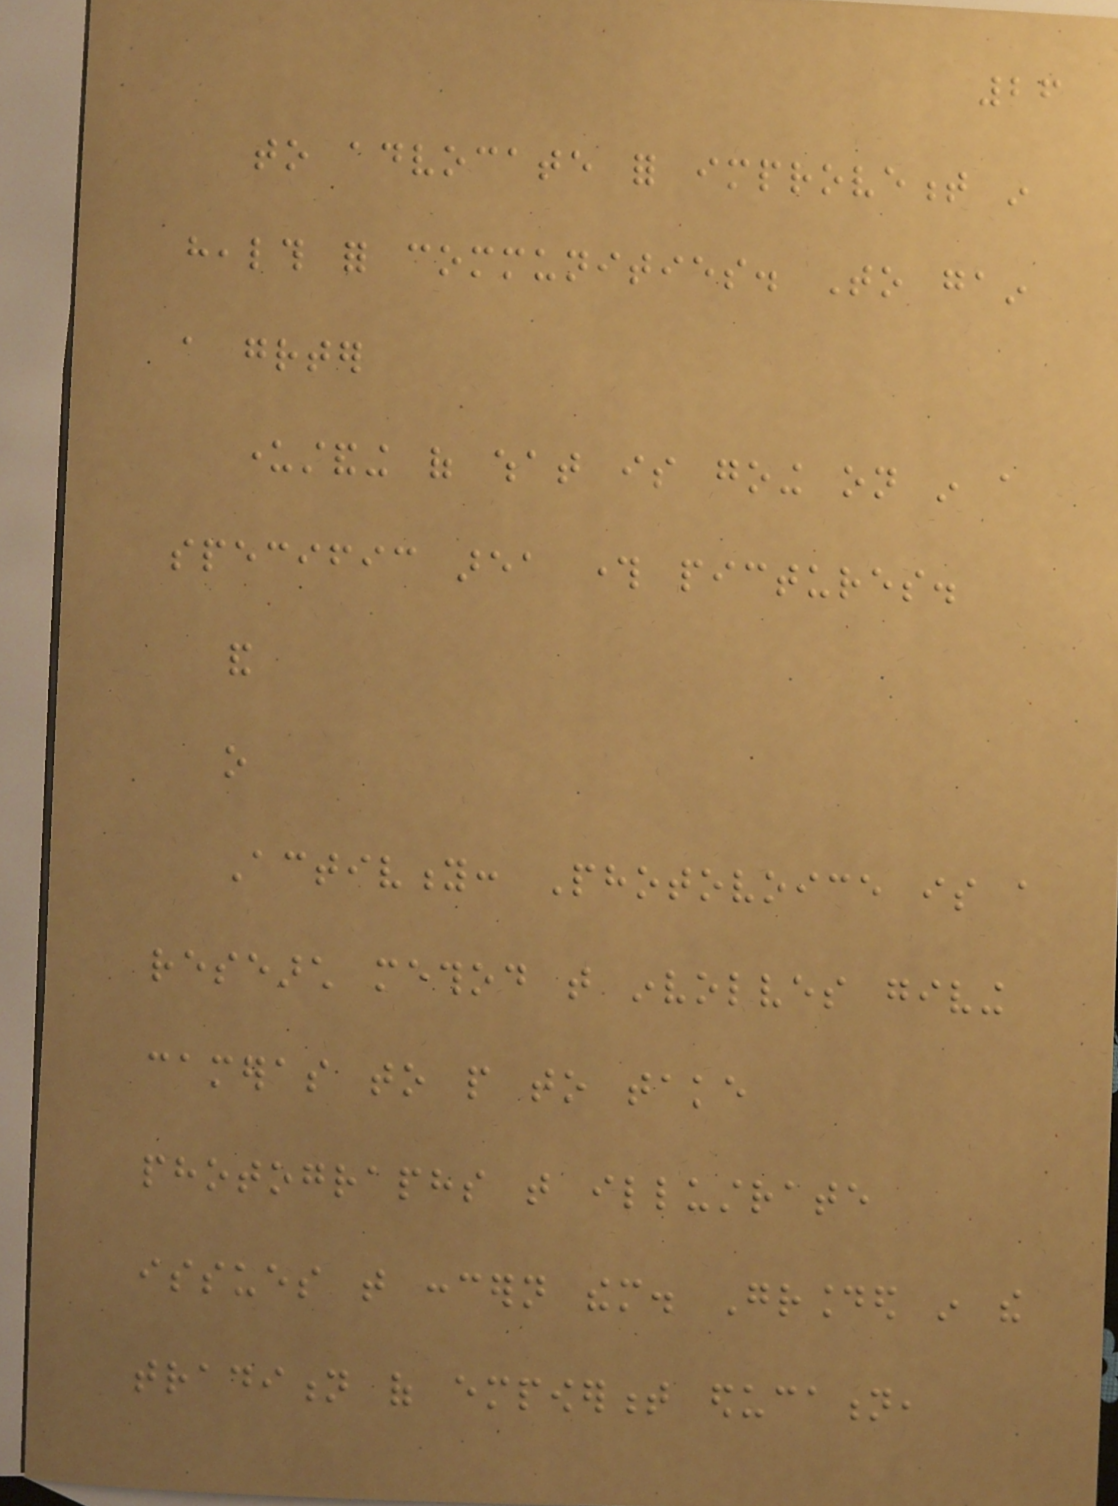26
to advocate for improvement in
health for communities. To gain
a greater
understanding of what is going on in a
specific area through pictures.
and
o
Activity: Photovoice is a
research method that involves giving
cameras to people to take
photographs that illustrate
issues that concern them. Grounded in the
tradition of empowerment education,
